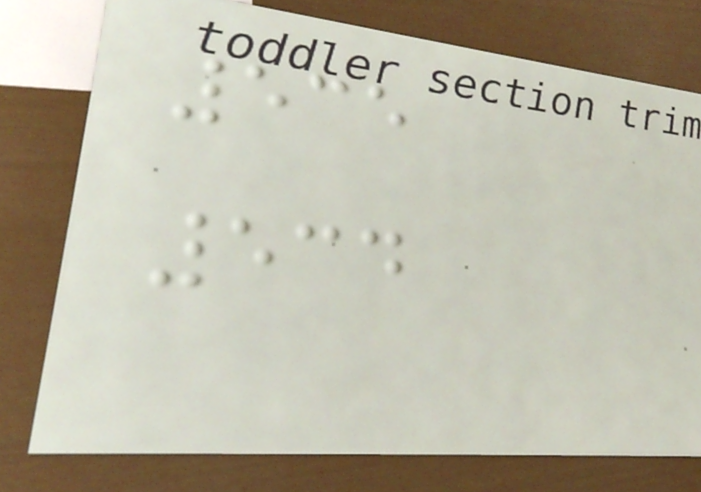535
534
